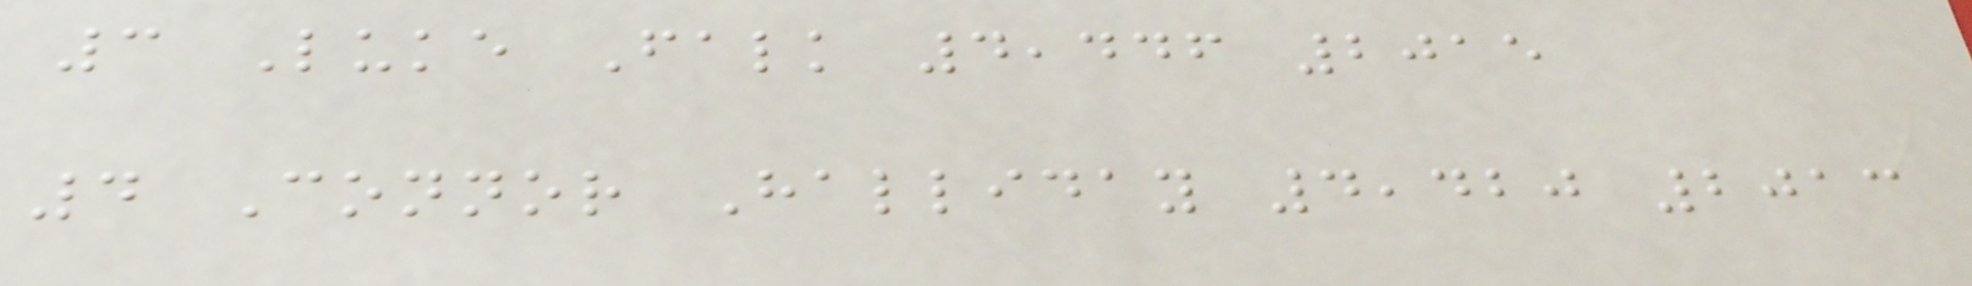3 Luke Falk 4,446 2015
4 Connor Halliday 4,420 2013
